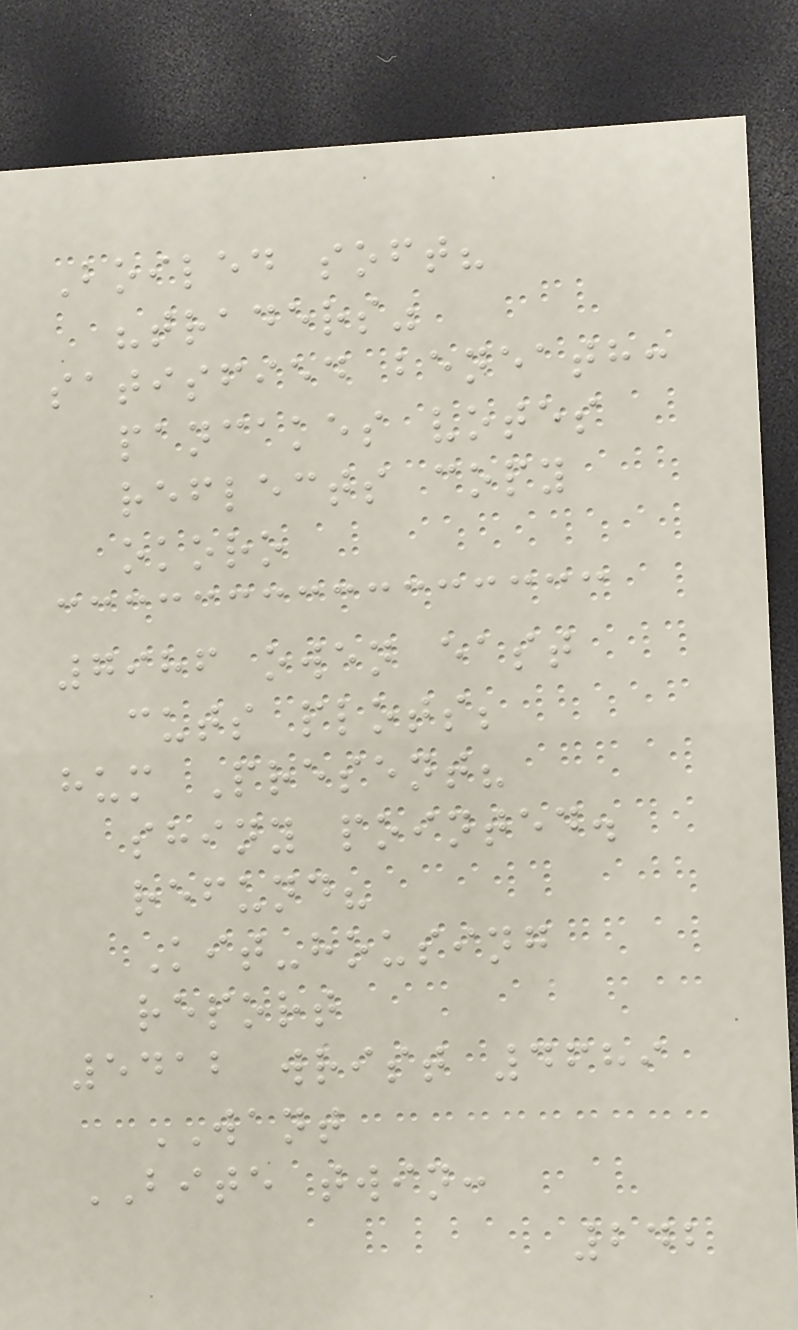Boiled soft?
"traders"
satisfied beneath:
pancakes votes
reflects copy
okoro
7986 owen east
cuts plots;
hum Present?
shiny pointed.
refund?
Kit-housing
report
5412 wrist 4689
WANT
BITE twin:
242
